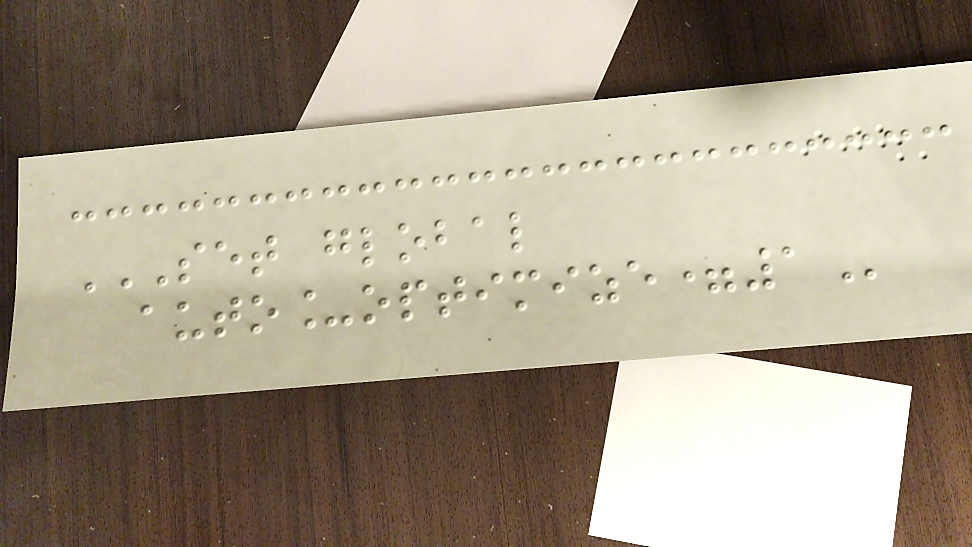SET GLOBAL
AUTO_OPTIMIZE=1
